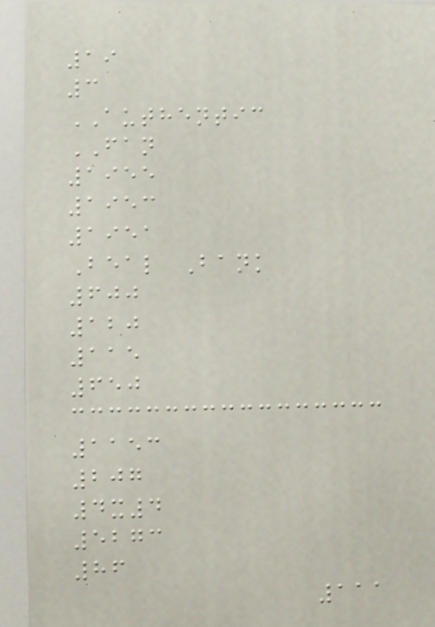19
3
AUTHENTIC
FAN
1955
1953
1951
Beal Bank
600
120
115
650
1153
207
4x4
5273
86
111
